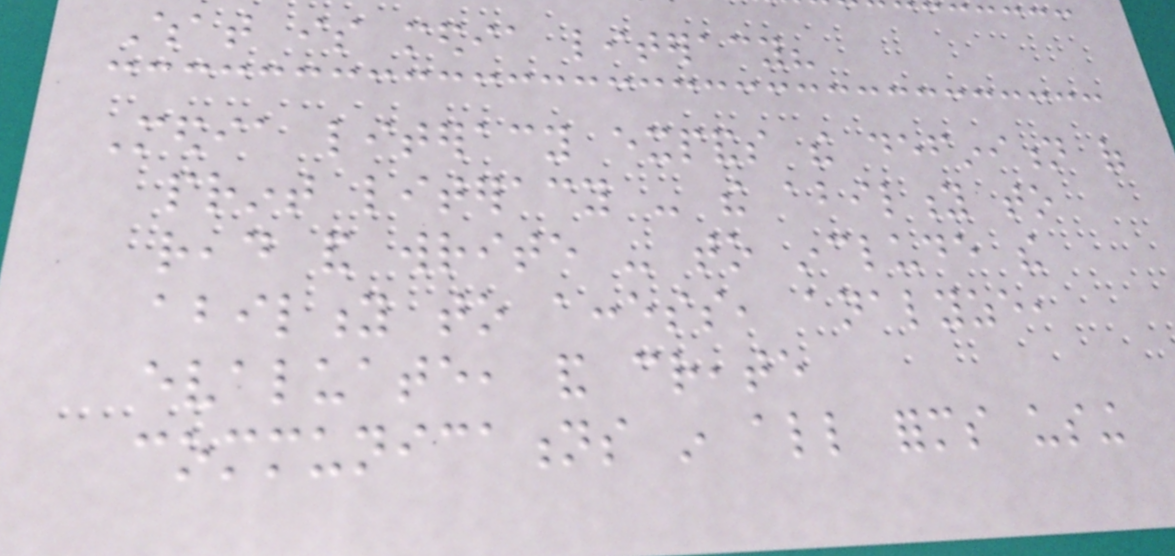What is media literacy?
Media literacy expands the definition of
print literacy - the ability to
read and write - to include the
ability to access, analyze,
evaluate, and create
communications in all forms using
